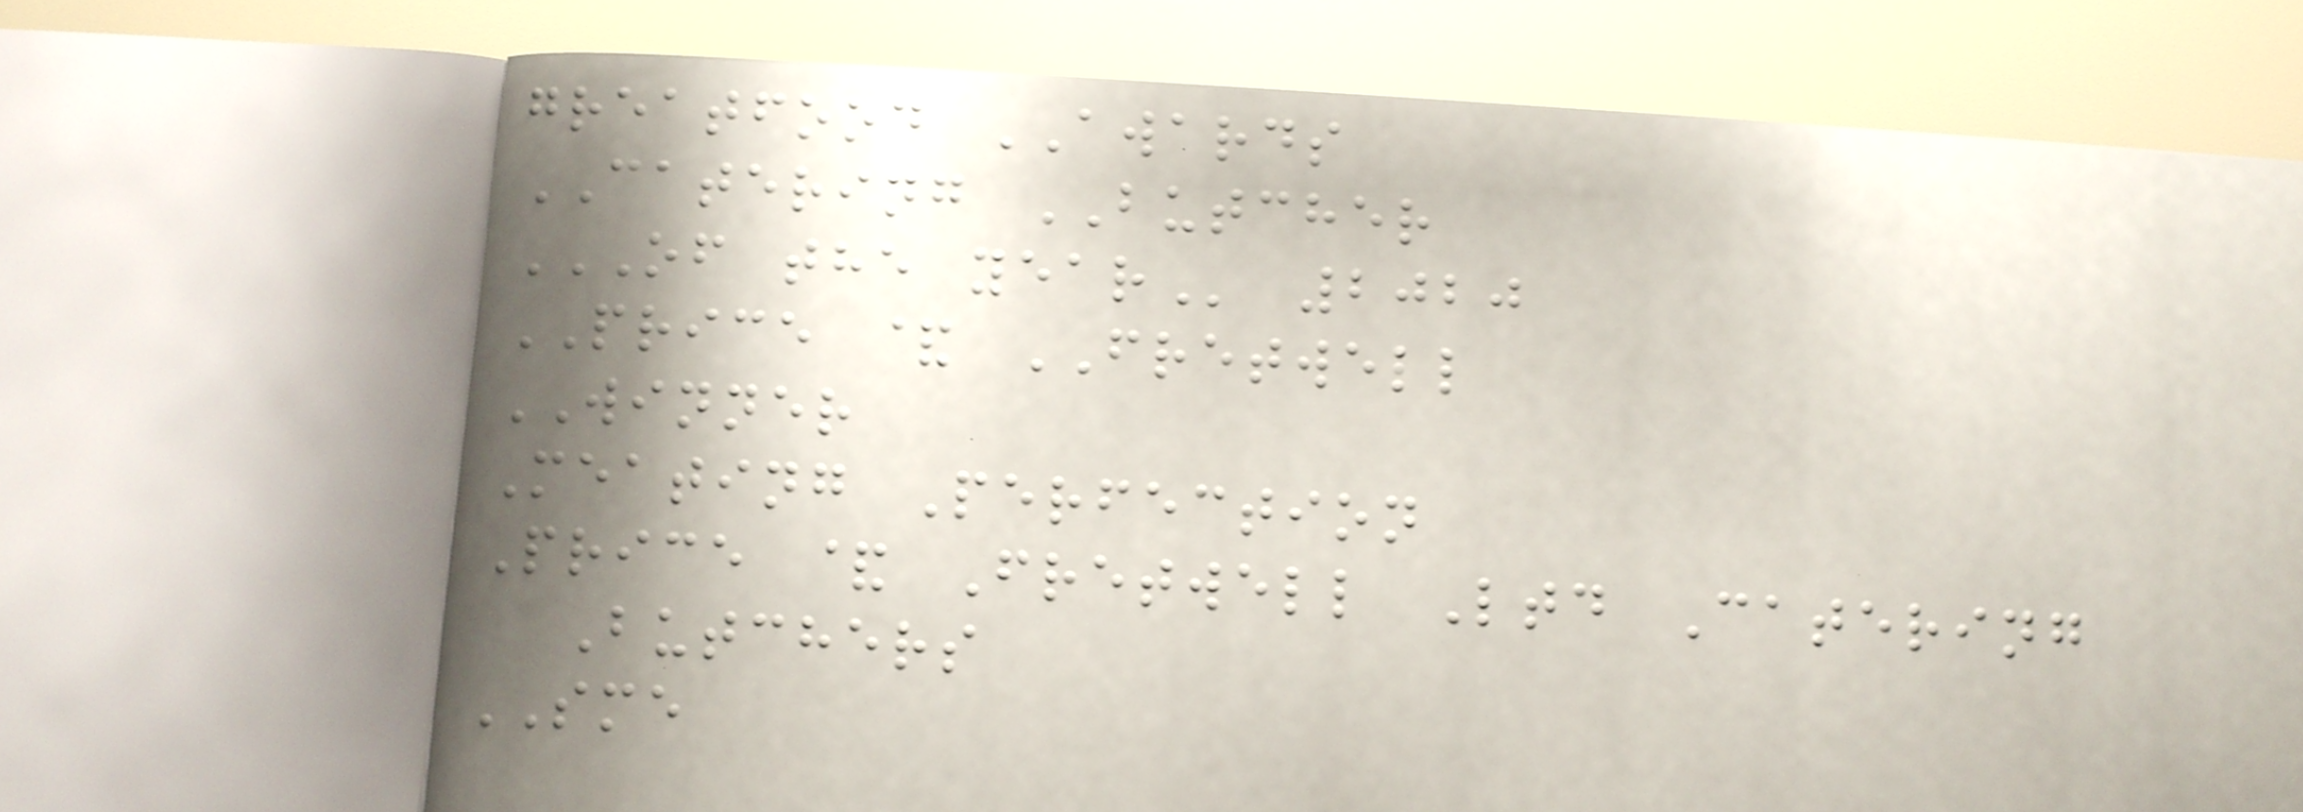greatfood AWARDS
CATERING BUTCHER
OF THE YEAR 2020
PRICE & FRETWELL
WINNER
Meating Perfection
Price & Fretwell Ltd Catering
Butchers
SME
